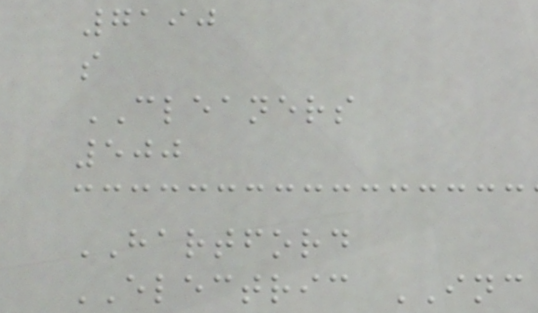7190
s
CLEANERS
500
HARTFORD
ELECTRIC INC
